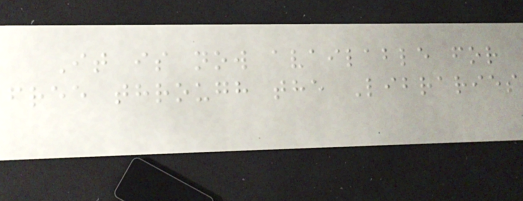It is now available for
free through the Libraries
